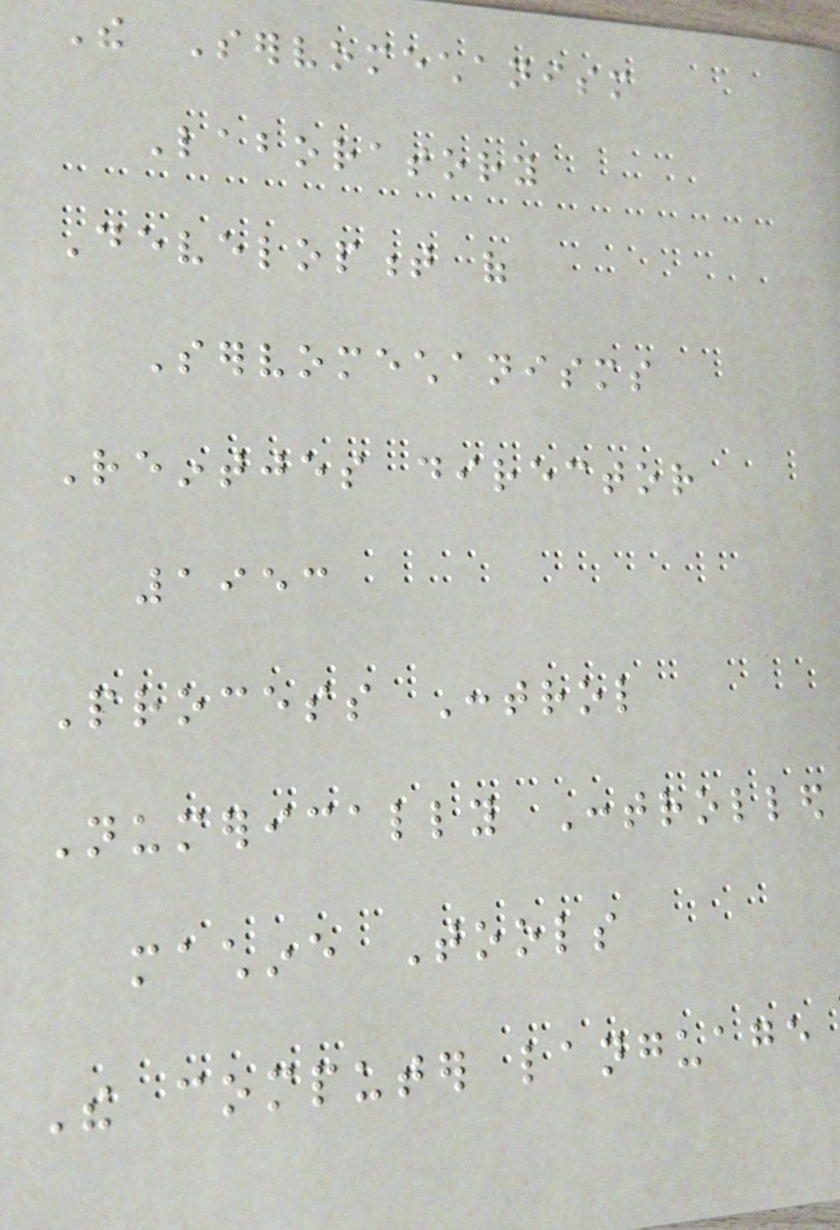The Servomechanism
Laboratory
Development of
Servomechanisms
Reintjes director
1953
Process Control
Numerically Controlled
machine Tools
The computer language
